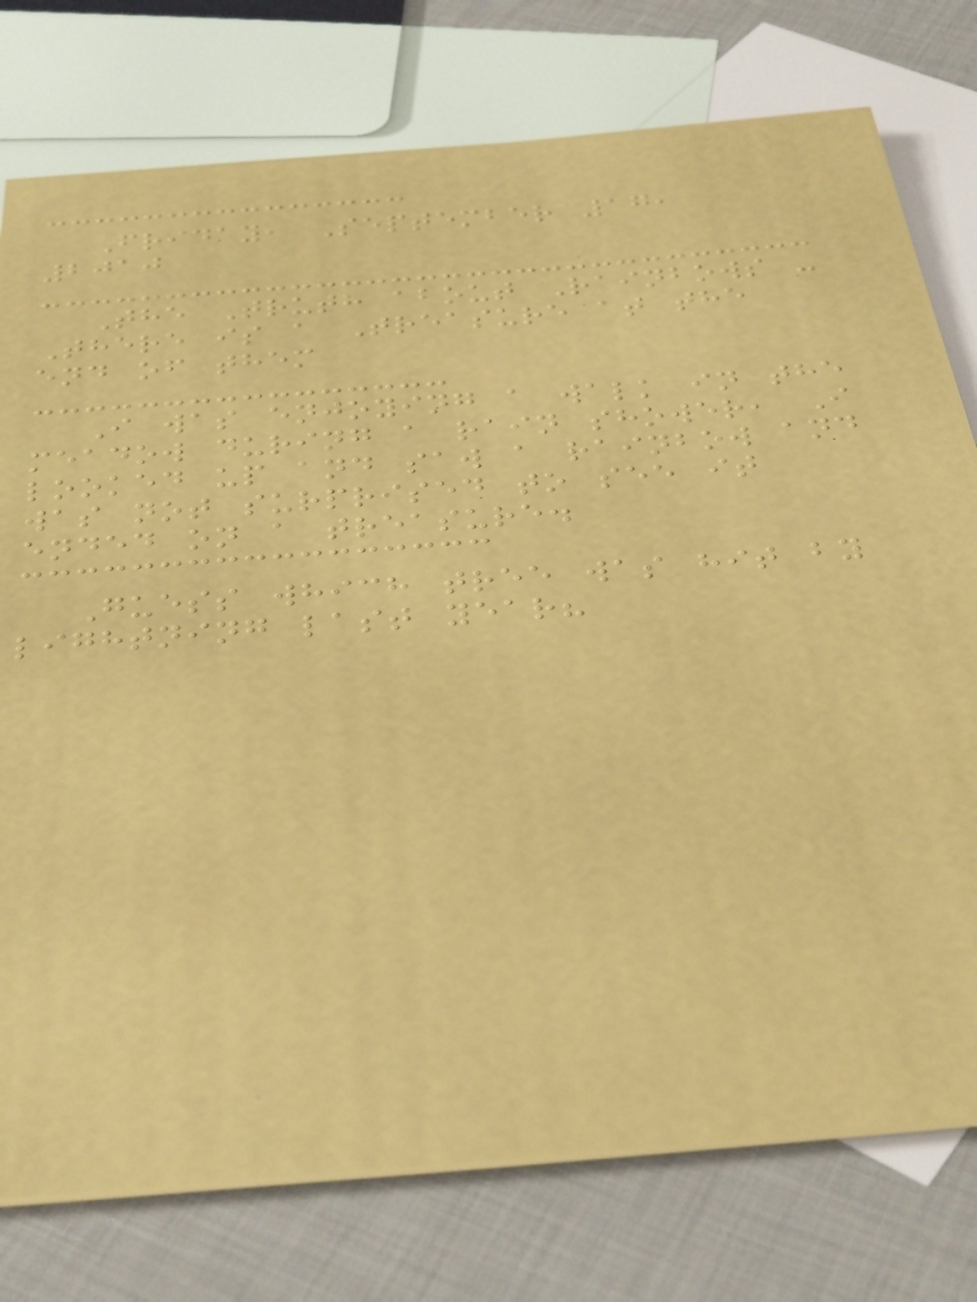Friday, September 17,
2010
The Truth about Rainbows -
There is a Treasure at the
end of them
I was enjoying a walk in the
meadow during a rain shower, I
looked up and saw a rainbow and
was not surprised to see it
ended on a treasure.
Guess which tree was hit by
lightning last year?
